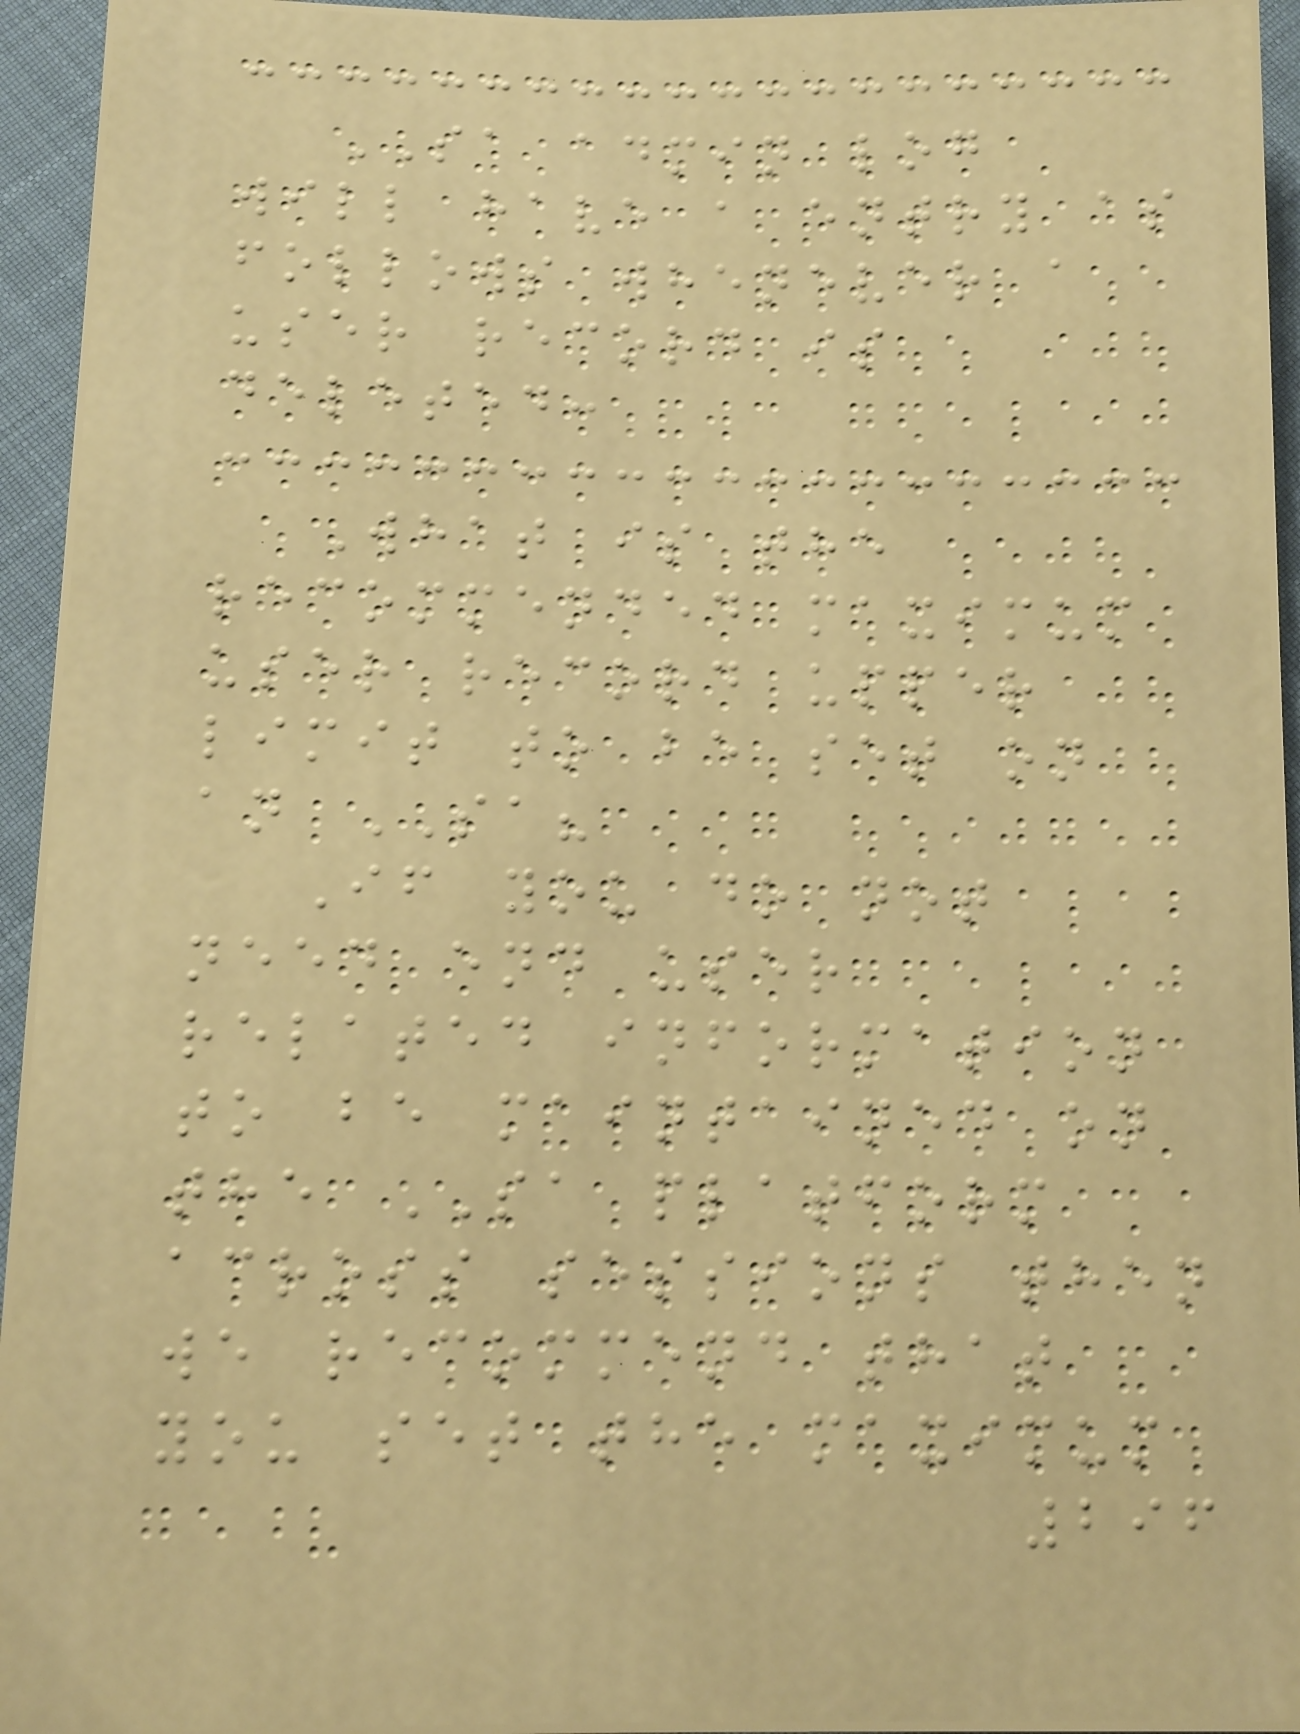SA admin log
will have a entry as
follows whenever a
user record is
deleted:
What is the
recommended maximum
user record upper
limit to be set on
an SA?
If you do not
need end user
related information
to be maintained on
the SA platform
across sessions then
we recommend that
you set the maximum
296
